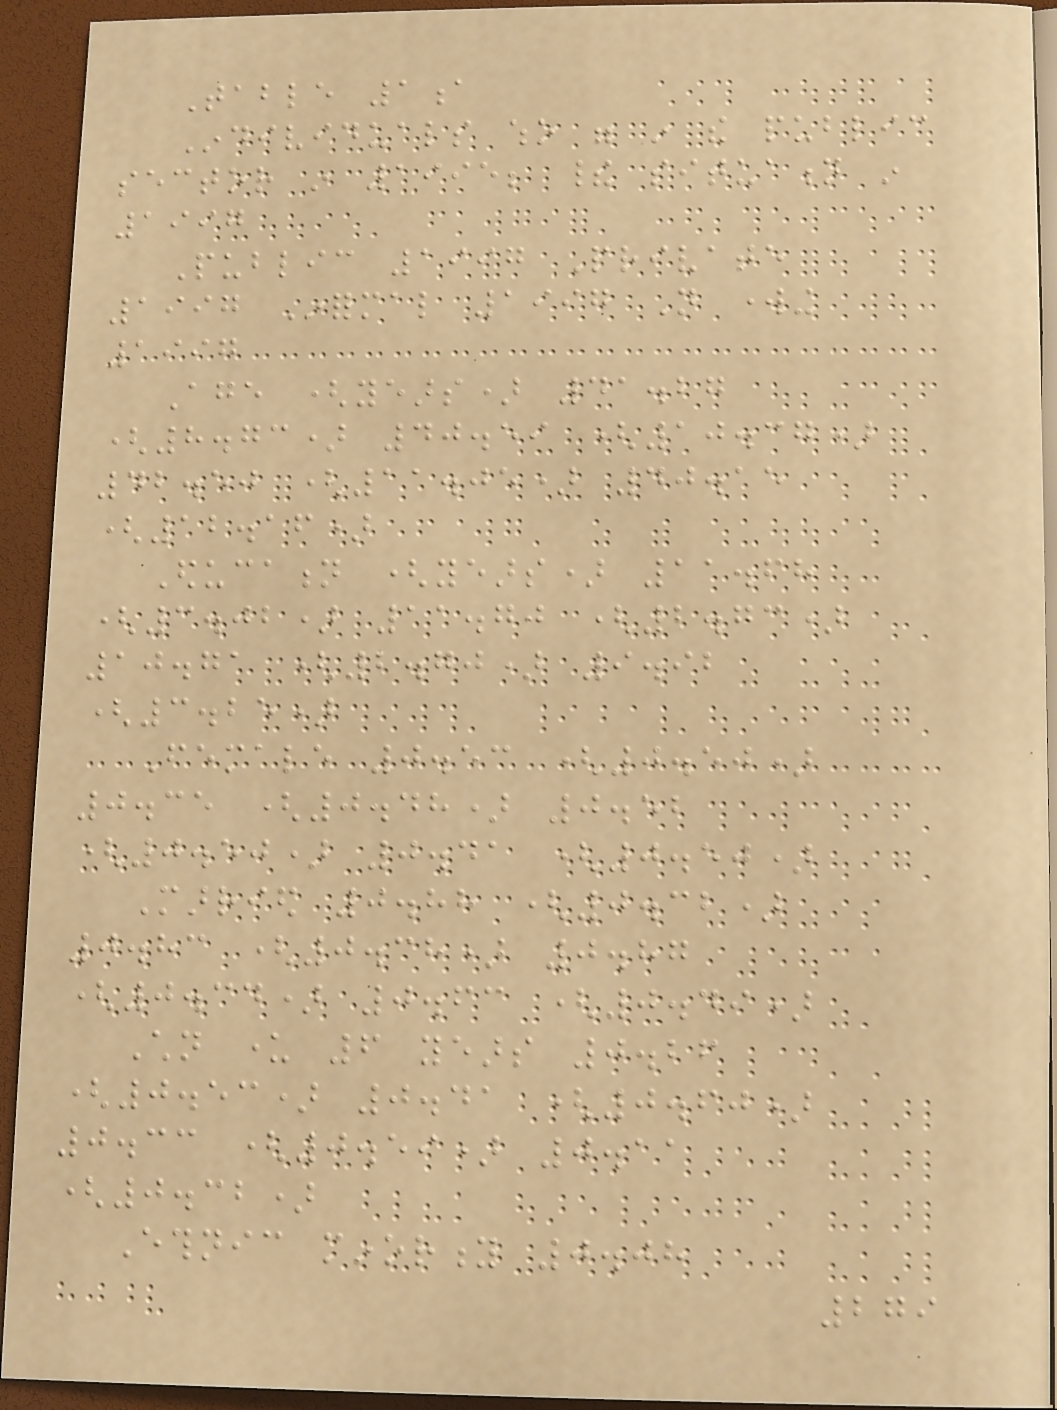Table 1a
Individuals who were in the public
sector in 1995; their situation in
1997
Public 1997 Private
1997 Informal 1997 Not working
1997
Age (years) 41.27
(8.73) 40.59 (10.37)
42.50 (11.05) 40.15
(12.16)
Education (years) 11.68
(3.02) 11.70 (2.73)
10.71 (2.70) 9.92
(3.25)
Female 0.53 (0.50)
0.35 (0.48) 0.52
(0.50) 0.41 (0.50)
Married 0.88 (0.32)
0.83 (0.38) 0.87
(0.34) 0.63 (0.49)
Children under 6 years 0.26
(0.53) 0.41 (0.60)
0.33 (0.59) 0.11
(0.32)
Ethnic minority 0.08
279
